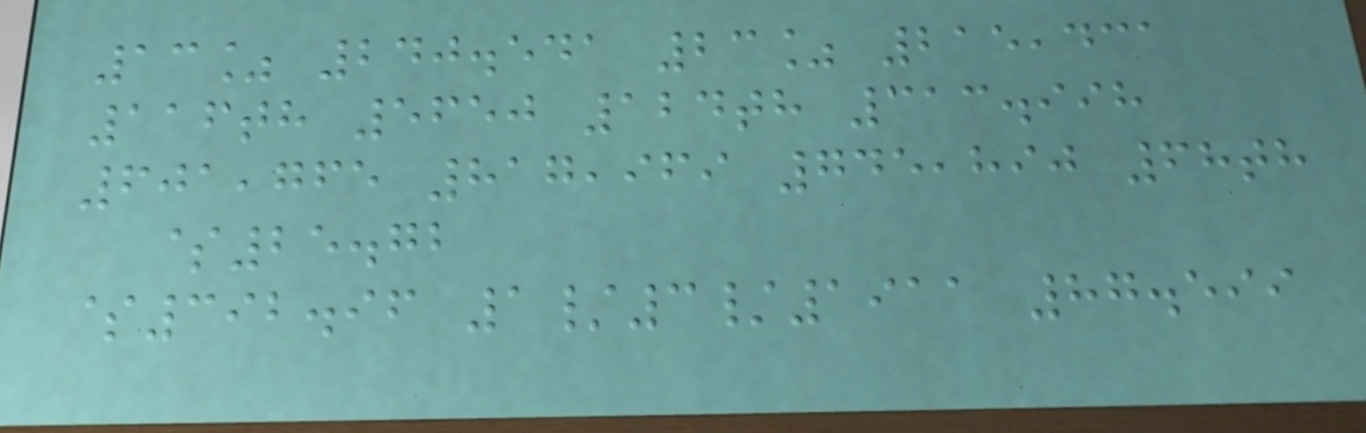13% 240.541 23% 215,431
116th 5650 124th 313.998
601,765 817,969 745,890 68th
$25.72
$392.96 1/3/1911 87.599
